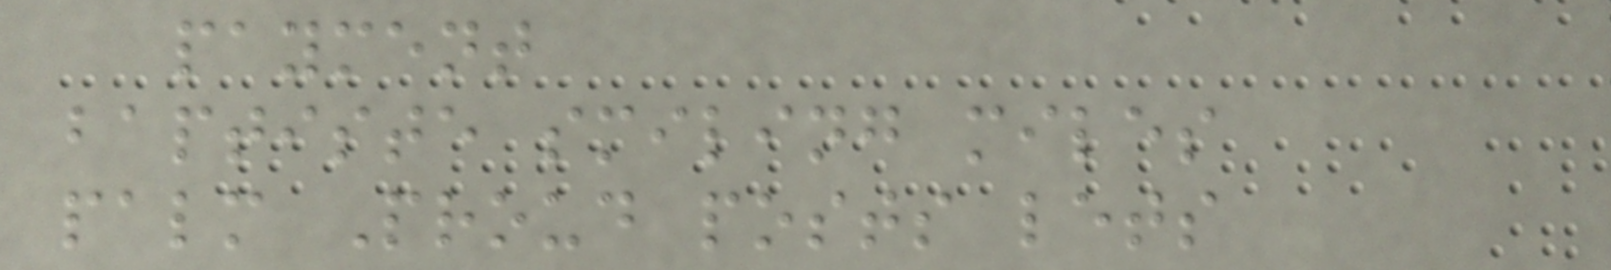payment
baptiste smiling miles
palm Proud posts lets
